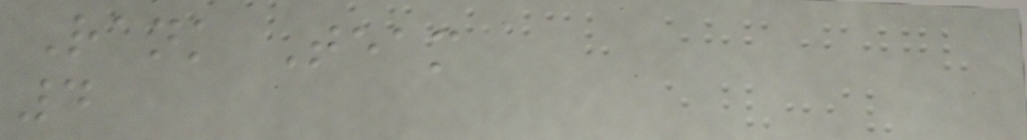Rank Team
4
